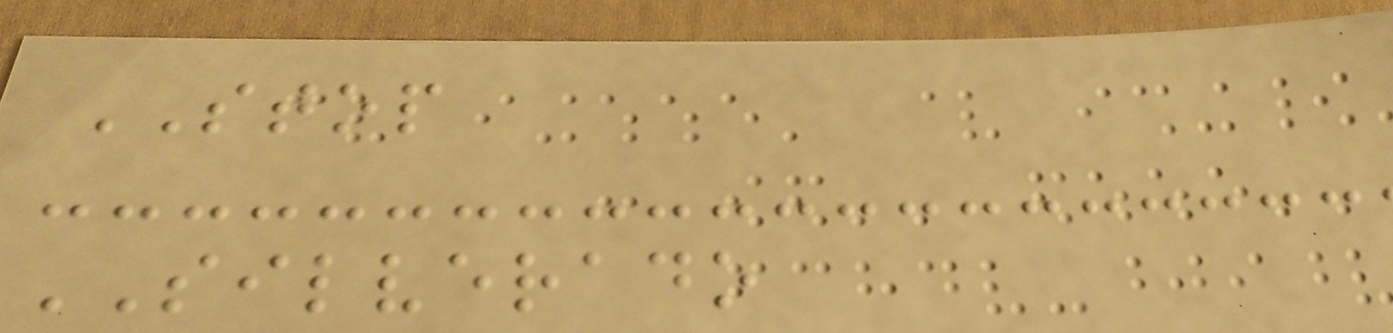STOP
SILVERADO
